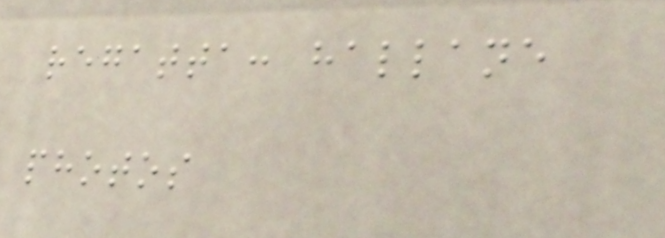regatta: hallane
photos
